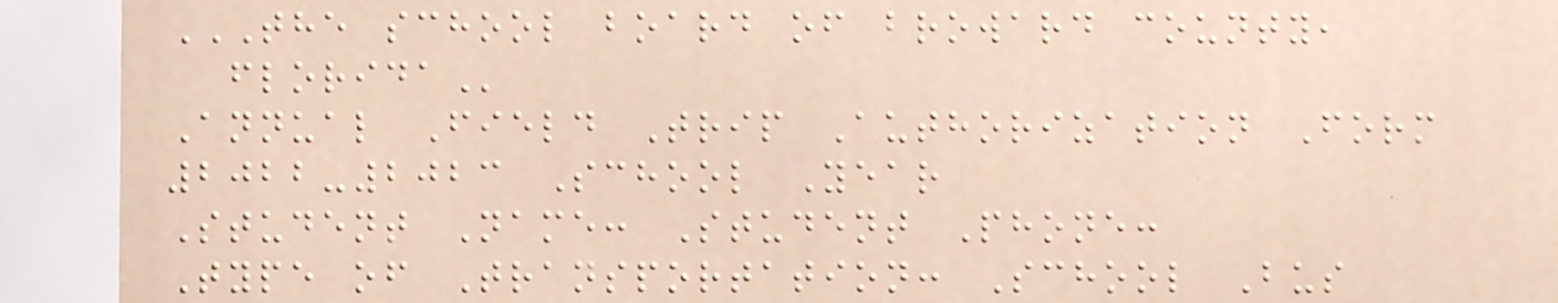THE SCHOOL BOARD OF BROWARD COUNTY,
FLORIDA
Annual Field Trip Authorization Form
2022-2023 School Year
Student Name: Student Phone:
Type of Transportation: School Bus
